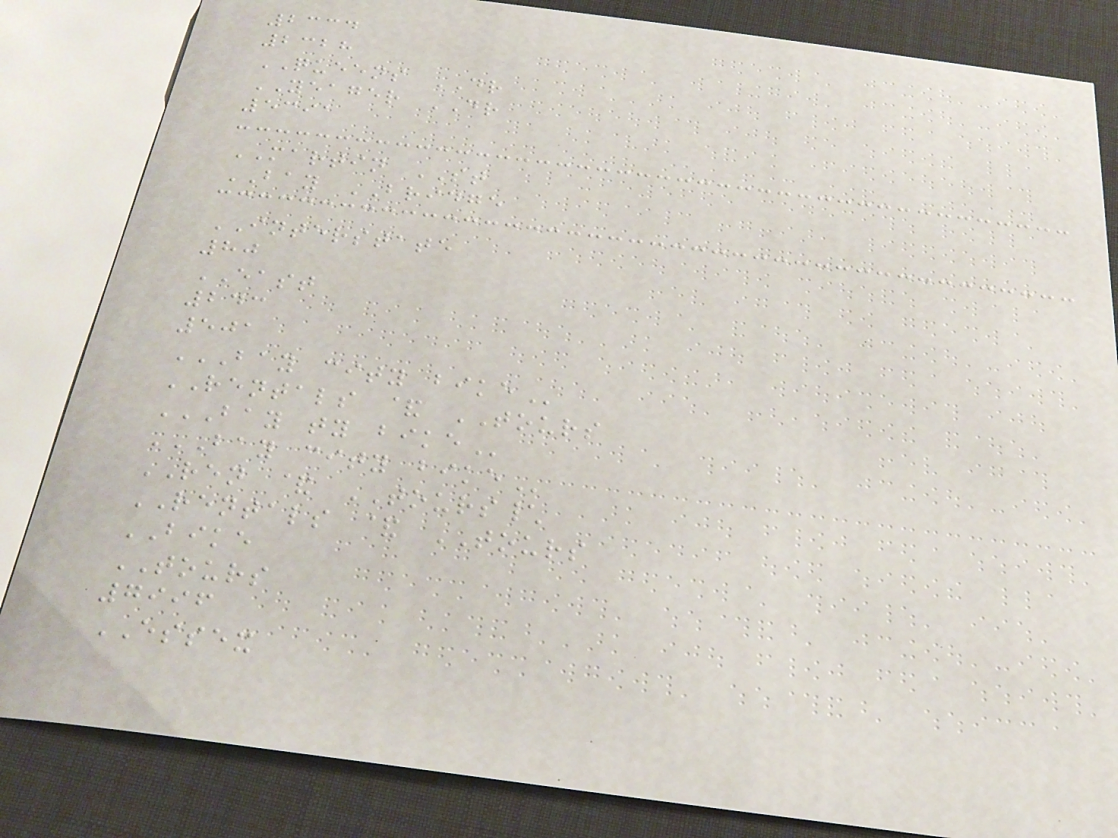2334
2328
QUEENS DR
YEAGER DR
5391
MARTIN ST
BAY BRIDGE
INTERSTATE
80
EAST
243
501
BAY CITY BIKE
RENTALS & TOURS
BAY TY BIKE
BAY CITY BIKE
REN & TOURS\
RENTALS & TOURS
BIKE
TOURS
7996
ESSEX
